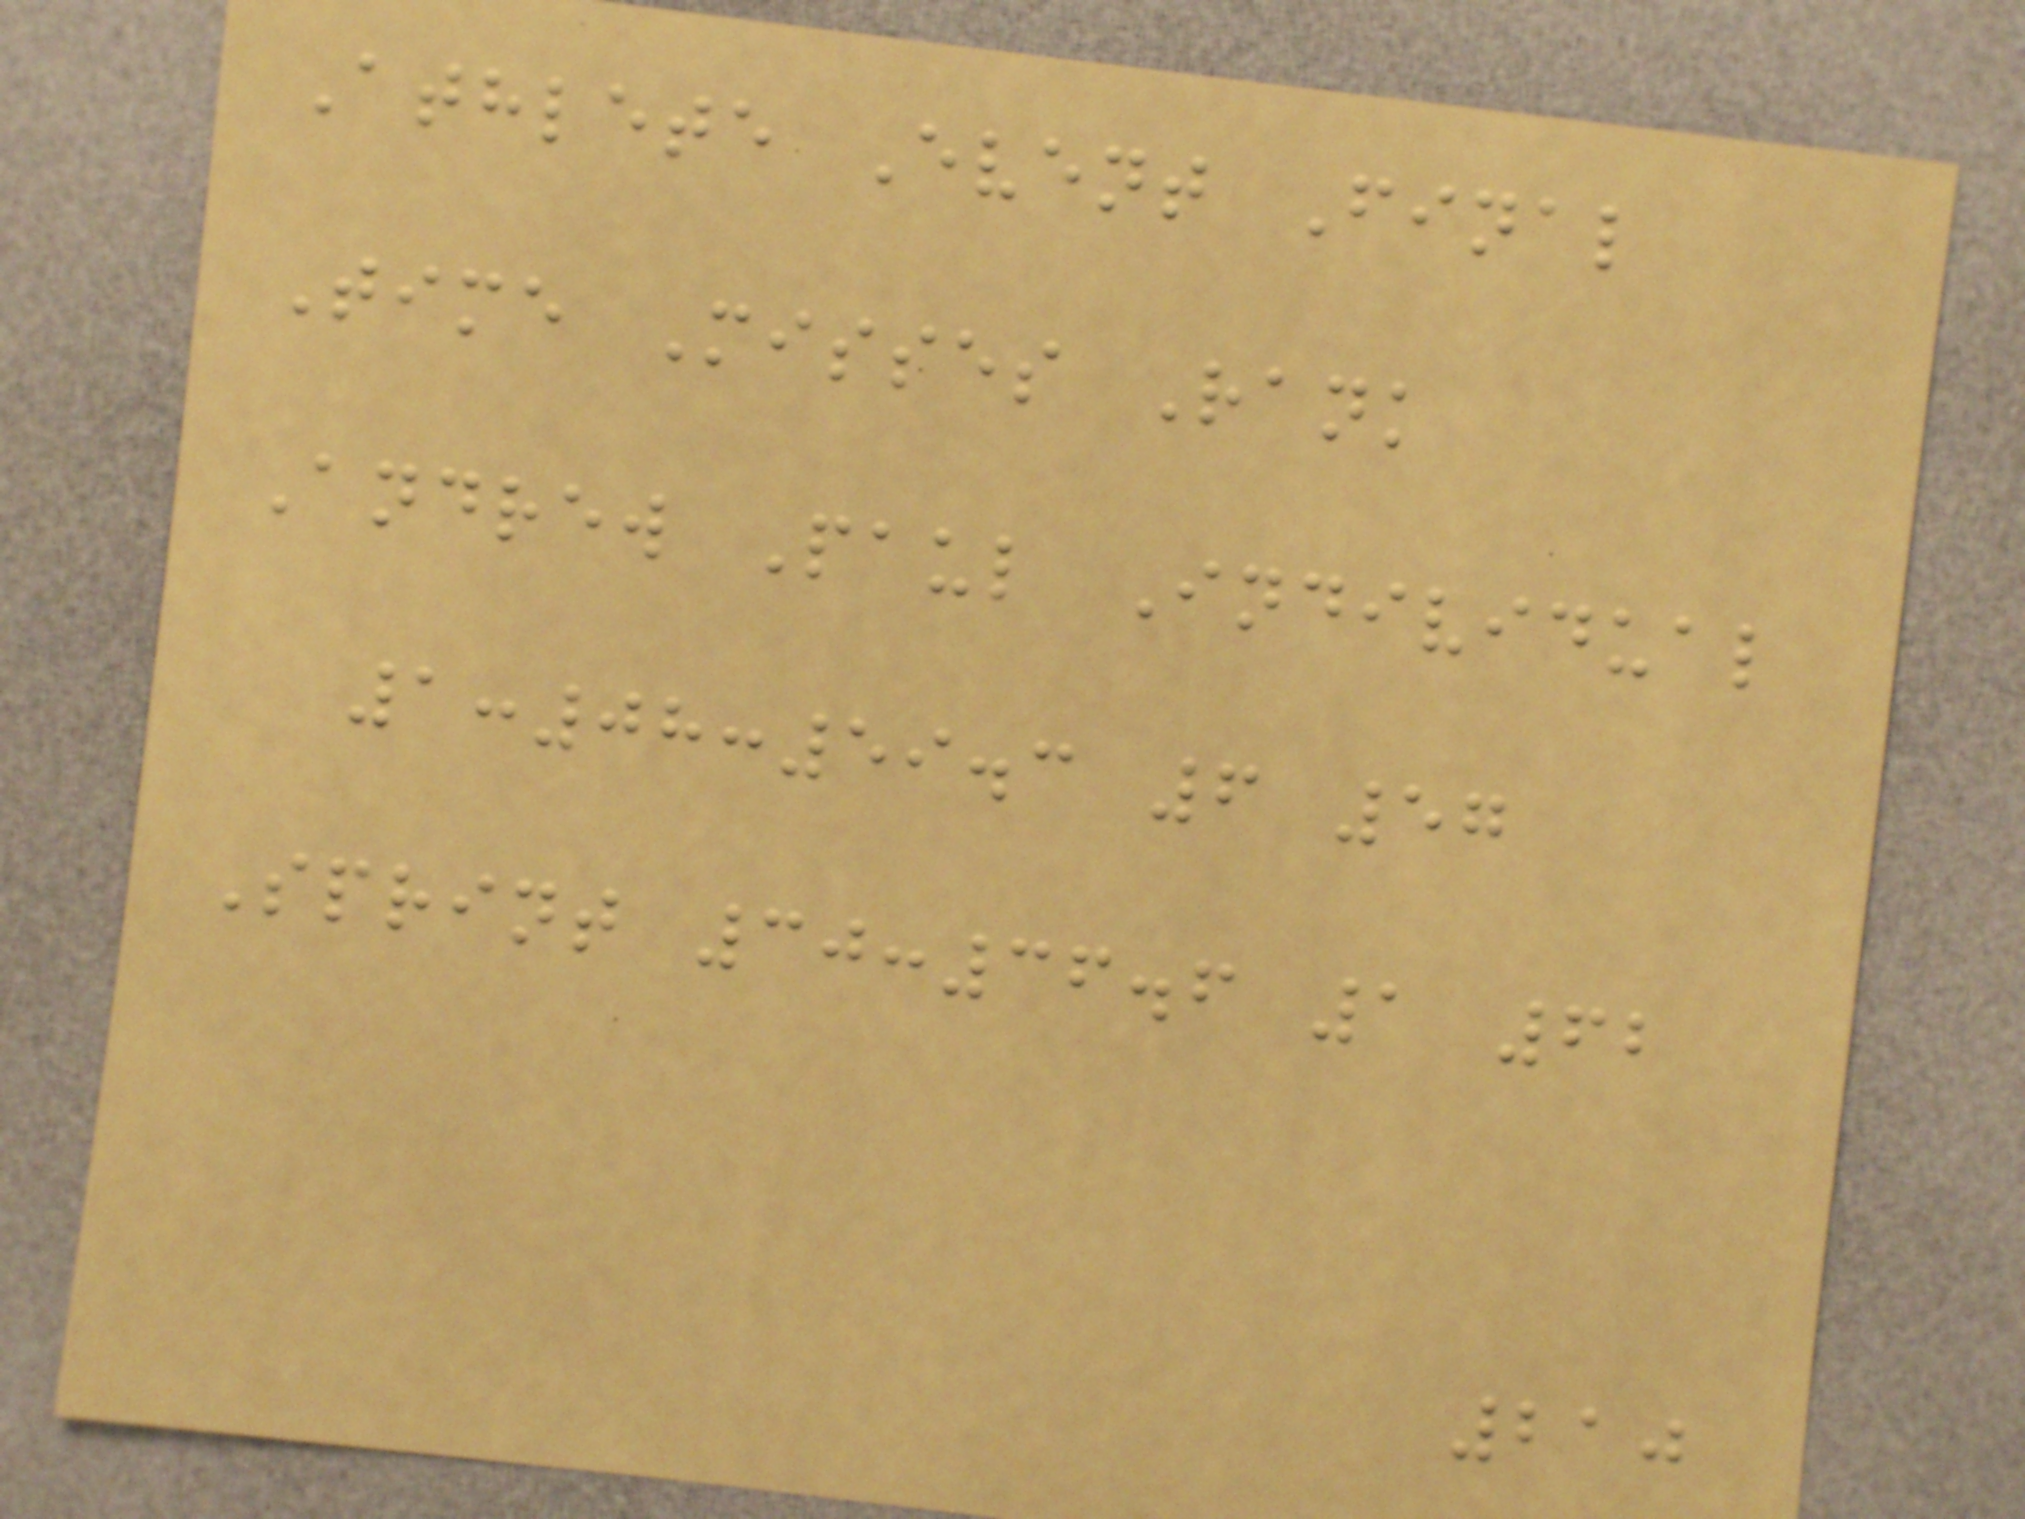Athlete Event Final
Time Misses Rank
Andrew Paul Individual
1:08:59.3 6 57
Sprint 30:36.6 1 62
210
